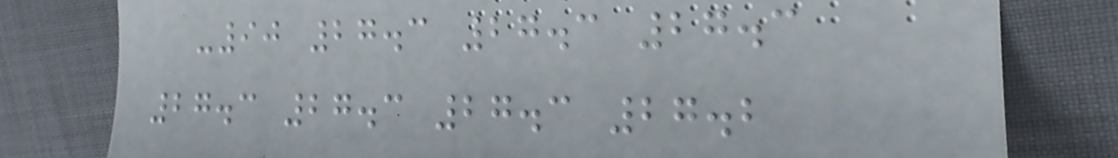-90 27.3 27.3 27.3
27.3 27.3 27.3 27.2
